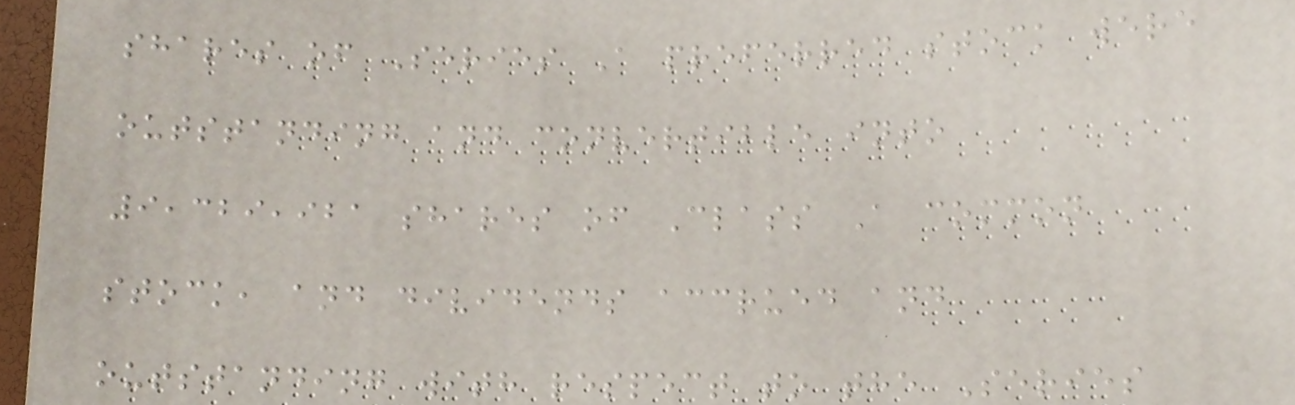shares of Series A preferred stock were
outstanding and convertible into
9,329,921 shares of Class A common
stock, and dividends accrued and
outstanding with respect to the Series
